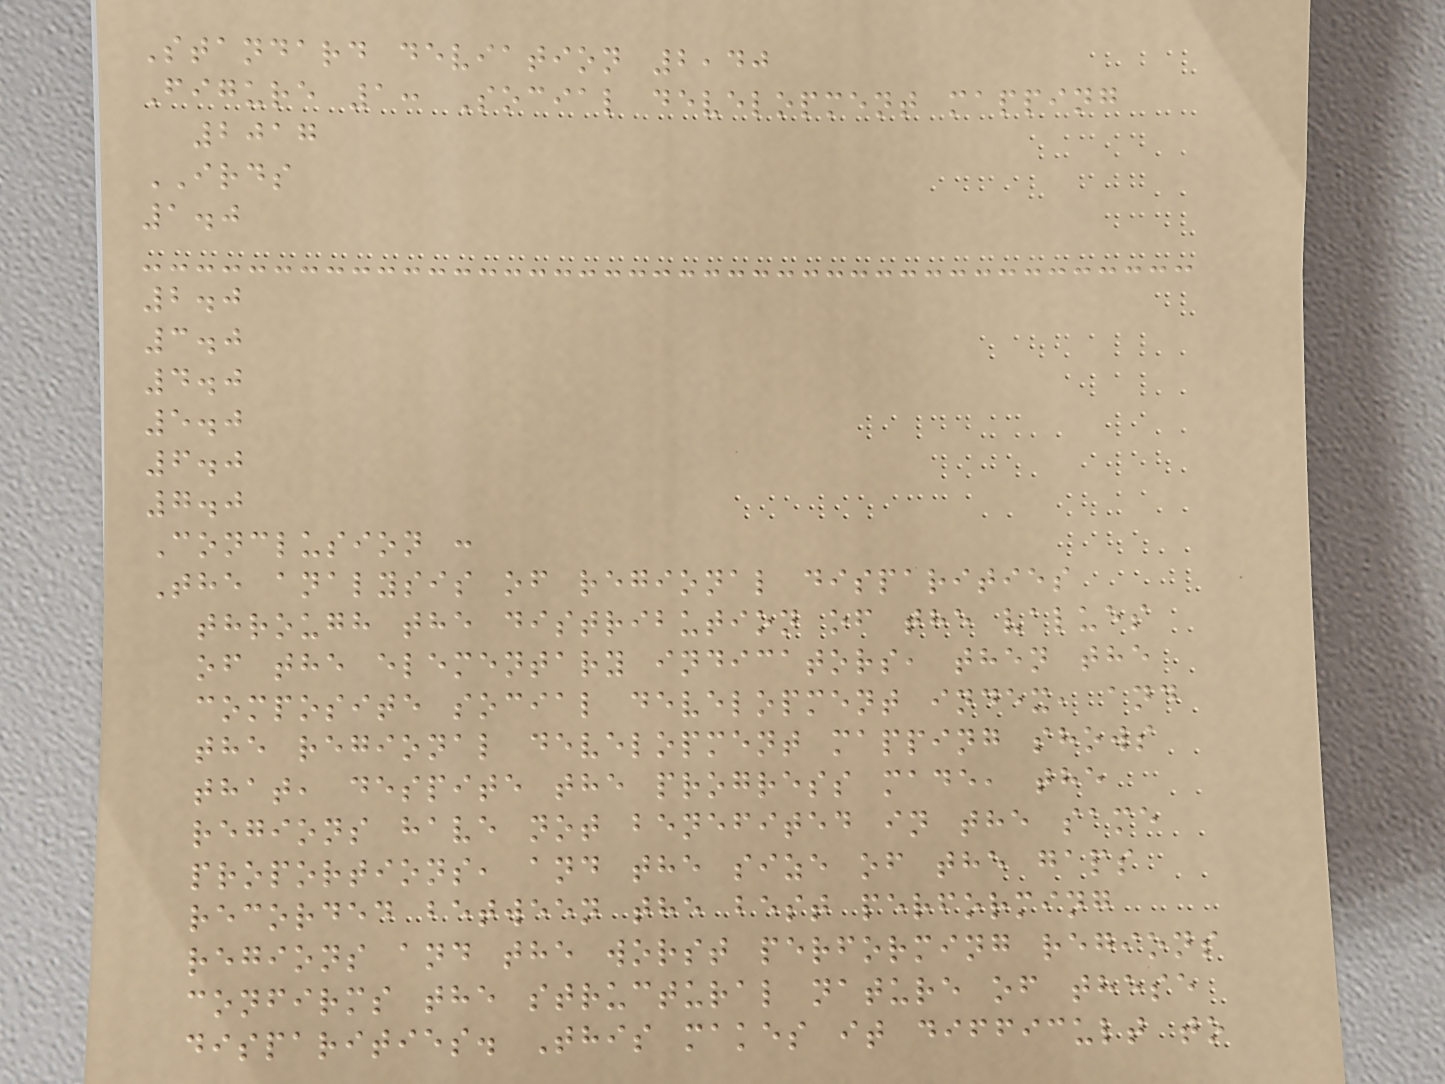Standard deviation 2,40
Figure 1: Social development mapping
2017
IRDS
1.0
2.0
3.0
4.0
5.0
6.0
7.0
Conclusion :
The analysis of regional disparities
through the distribution of the values
of the elementary indicators, then the
composite social development index, and
the regional development mapping shows
that, despite the progress made, the
regions have not benefited in the same
proportions, and the size of the gaps
recorded between the best performing
regions and the worst performing regions
confirms the structural nature of these
disparities. This makes it difficult to
